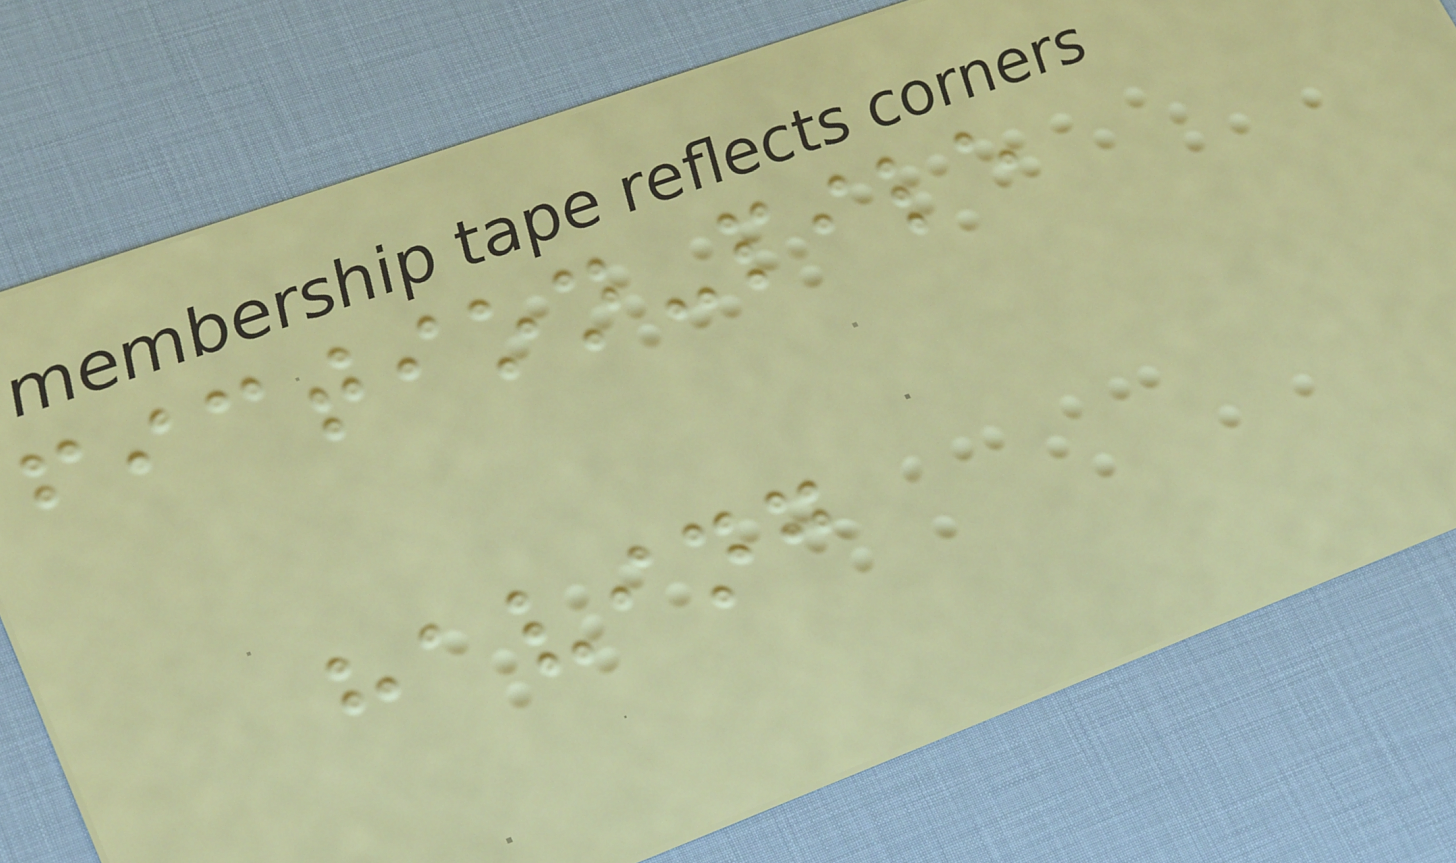fiction-pile
having
